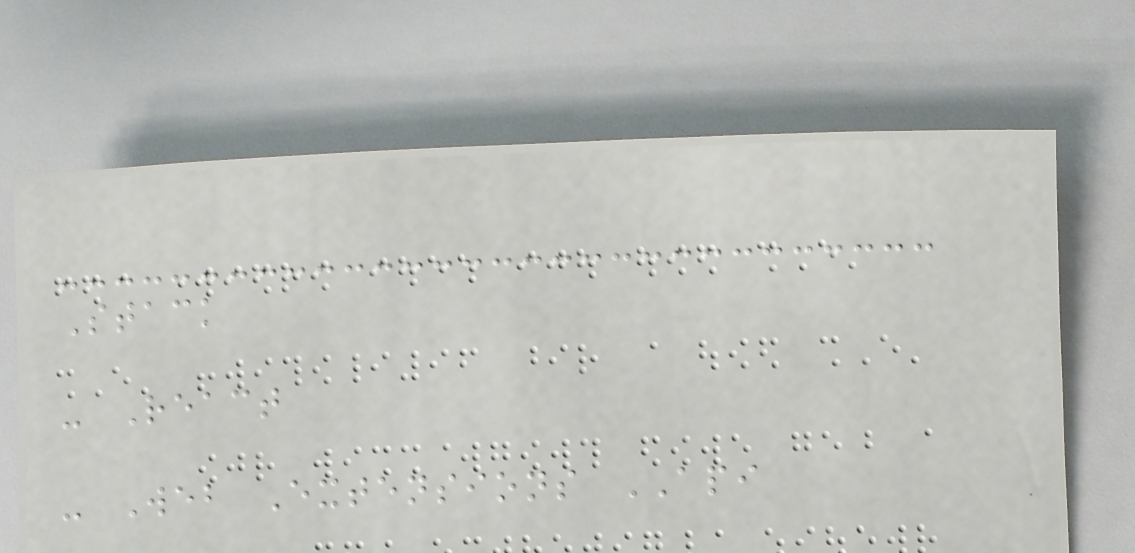Stack
- React
- Web Extensions API
